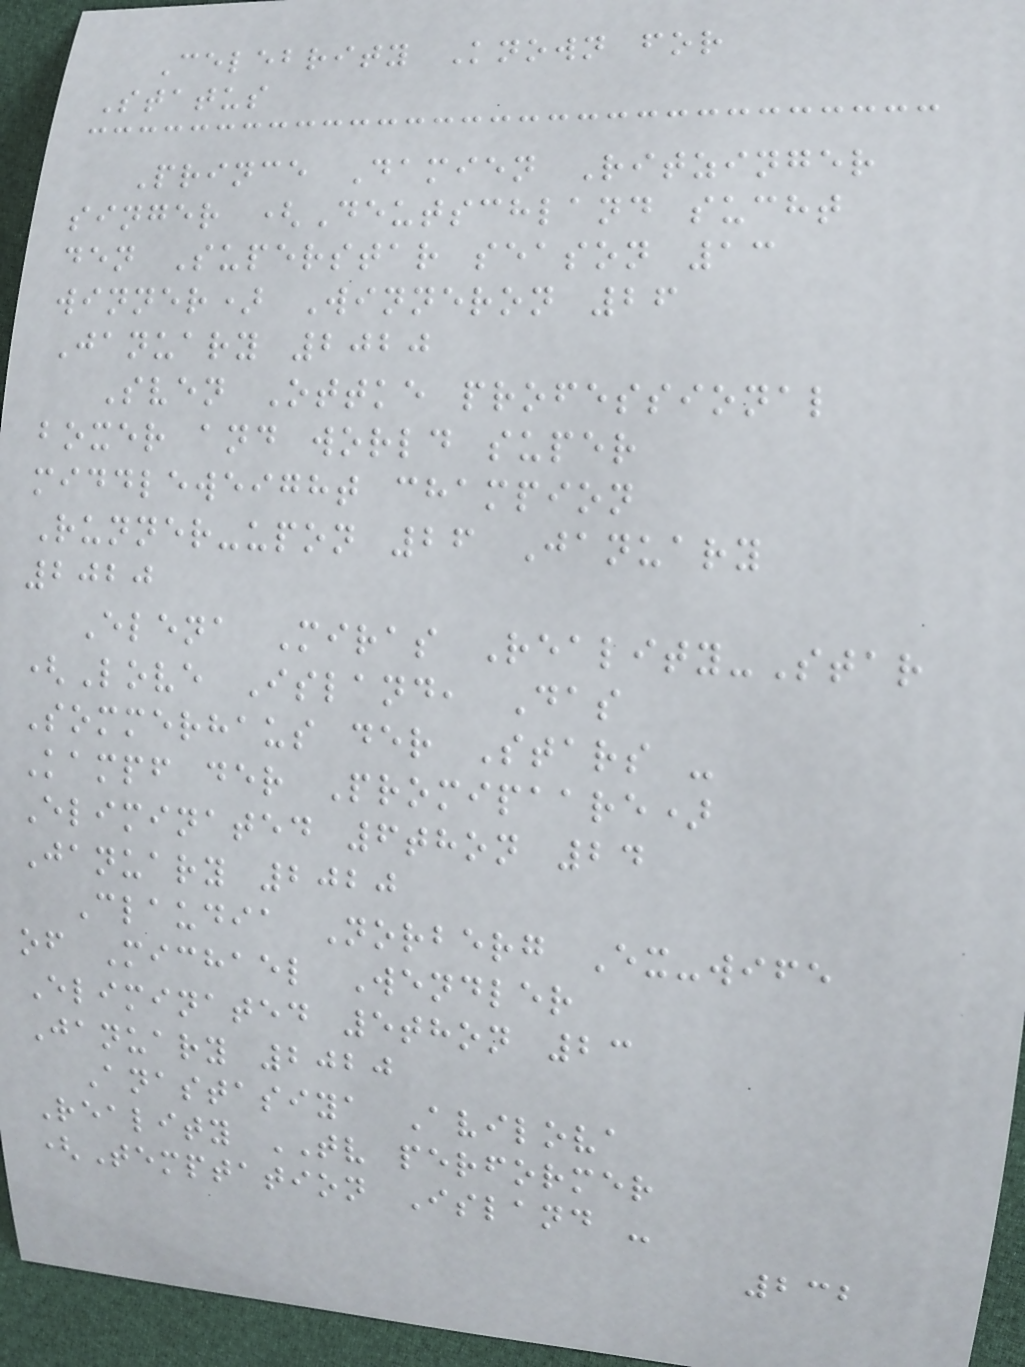Celebrity Known for
Status
Prince Damien Ritzinger
singer (Deutschland sucht
den Superstar season 13
winner) Winneron 26
January 2020
Sven Ottke professional
boxer and world super
middleweight champion
Runner-upon 26 January
2020
Elena Miras Reality-Star
(Love Island, Das
Sommerhaus der Stars -
Kampf der Promipaare)
Eliminated 6thon 24
January 2020
Claudia Norberg Ex-wife
of Michael Wendler
Eliminated 5thon 23
January 2020
Anastasiya Avilova
Reality TV performer
(Temptation Island -
232
